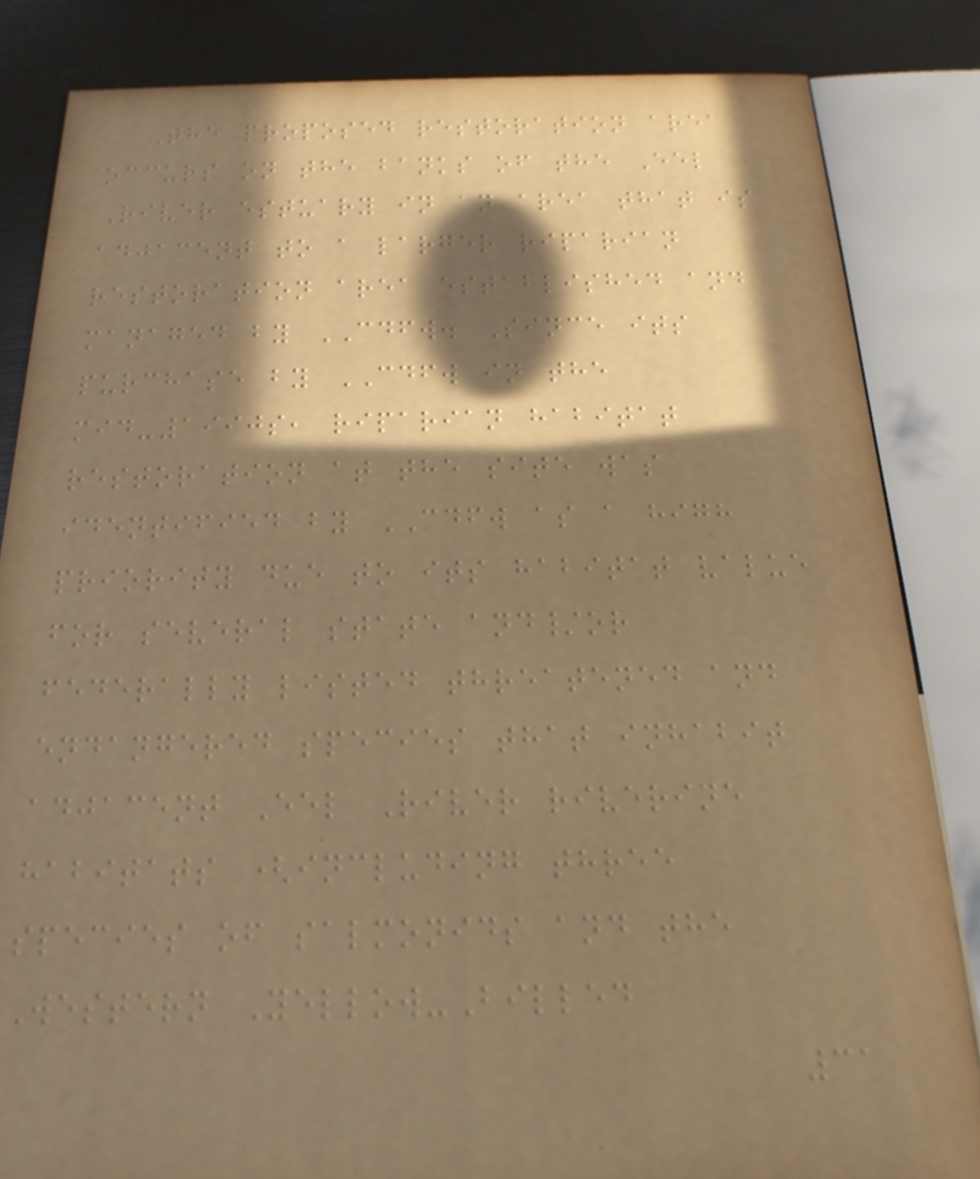The proposed restoration area
occurs on the banks of the Eel
River estuary in an area that is
adjacent to a larger riparian
restoration area established and
managed by CDFW. Since its
purchase by CDFW in the
mid-1990s, riparian habitat
restoration at the site was
identified by CDFW as a high
priority due to its habitat value
for several state and/or
federally listed threatened and
endangered species that inhabit
adjacent Eel River riverine
habitats (including three
species of salmonids and the
Western Yellow-Billed
31
